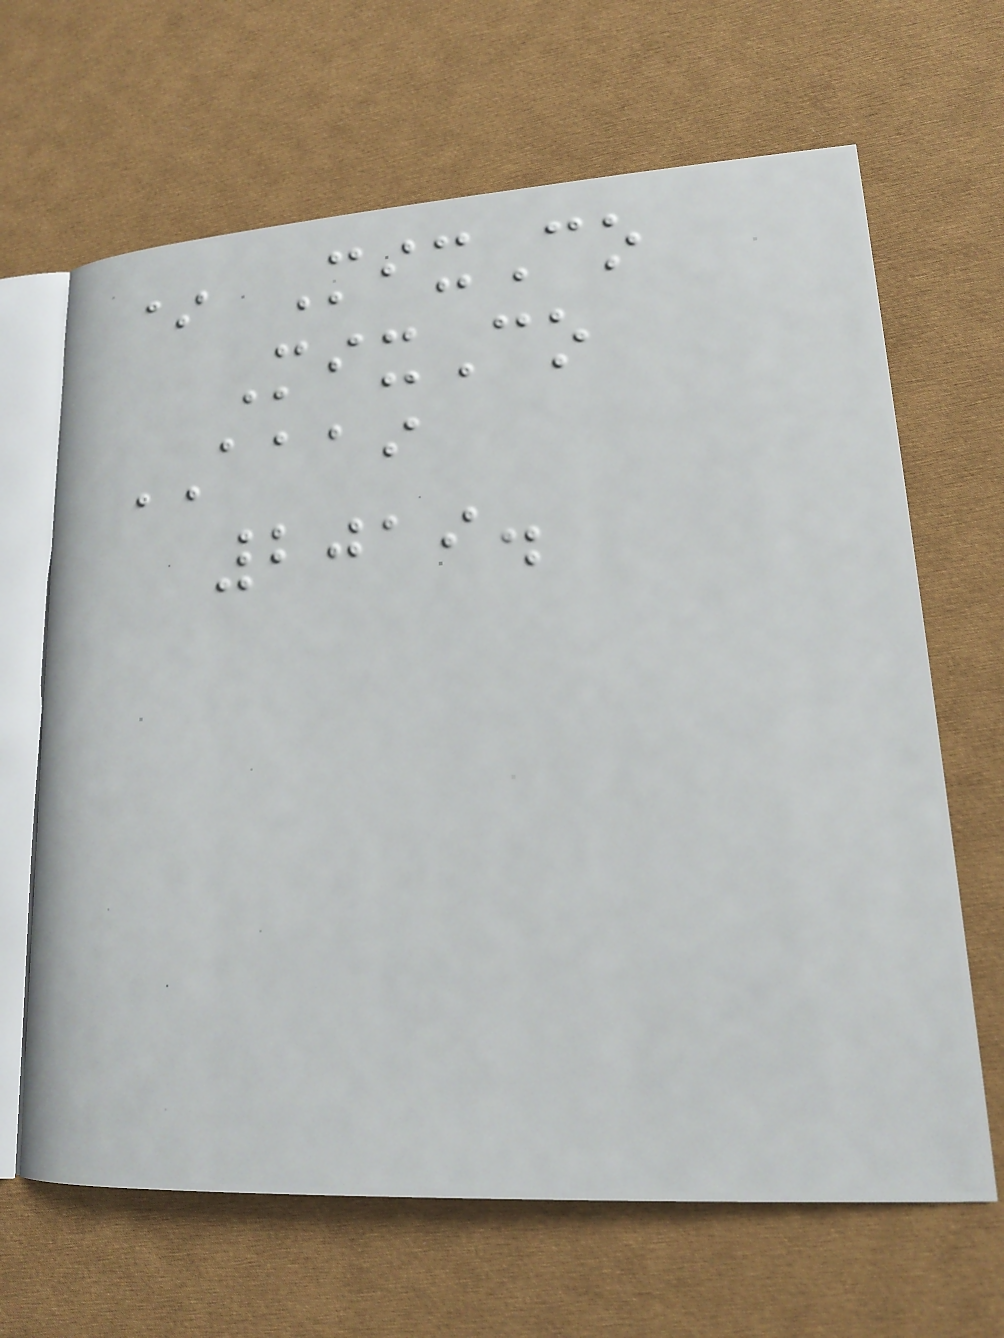* MixCo
MixCo
AAAI
2019.
